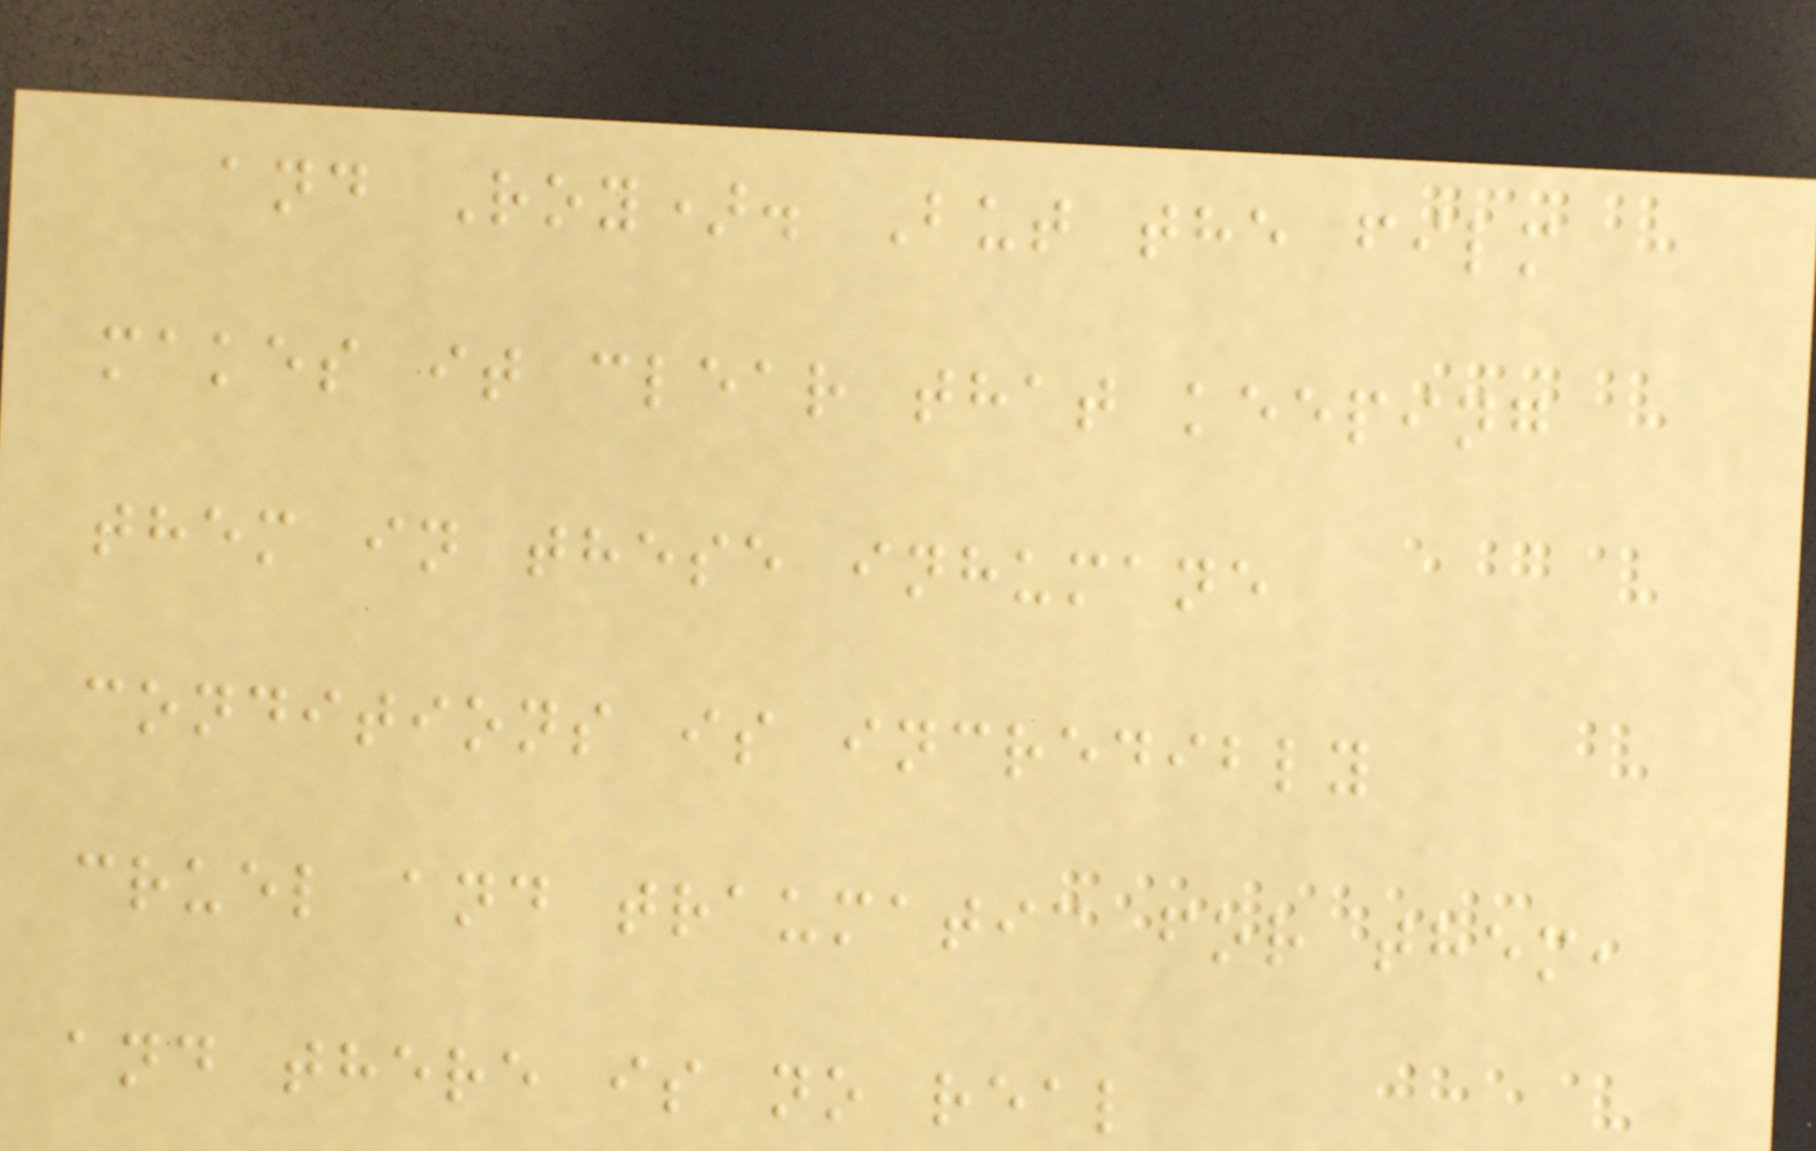and Roy). But the film
makes it clear that keeping
them in these inhumane
conditions is incredibly
cruel and traumatic for them,
and there is no real
